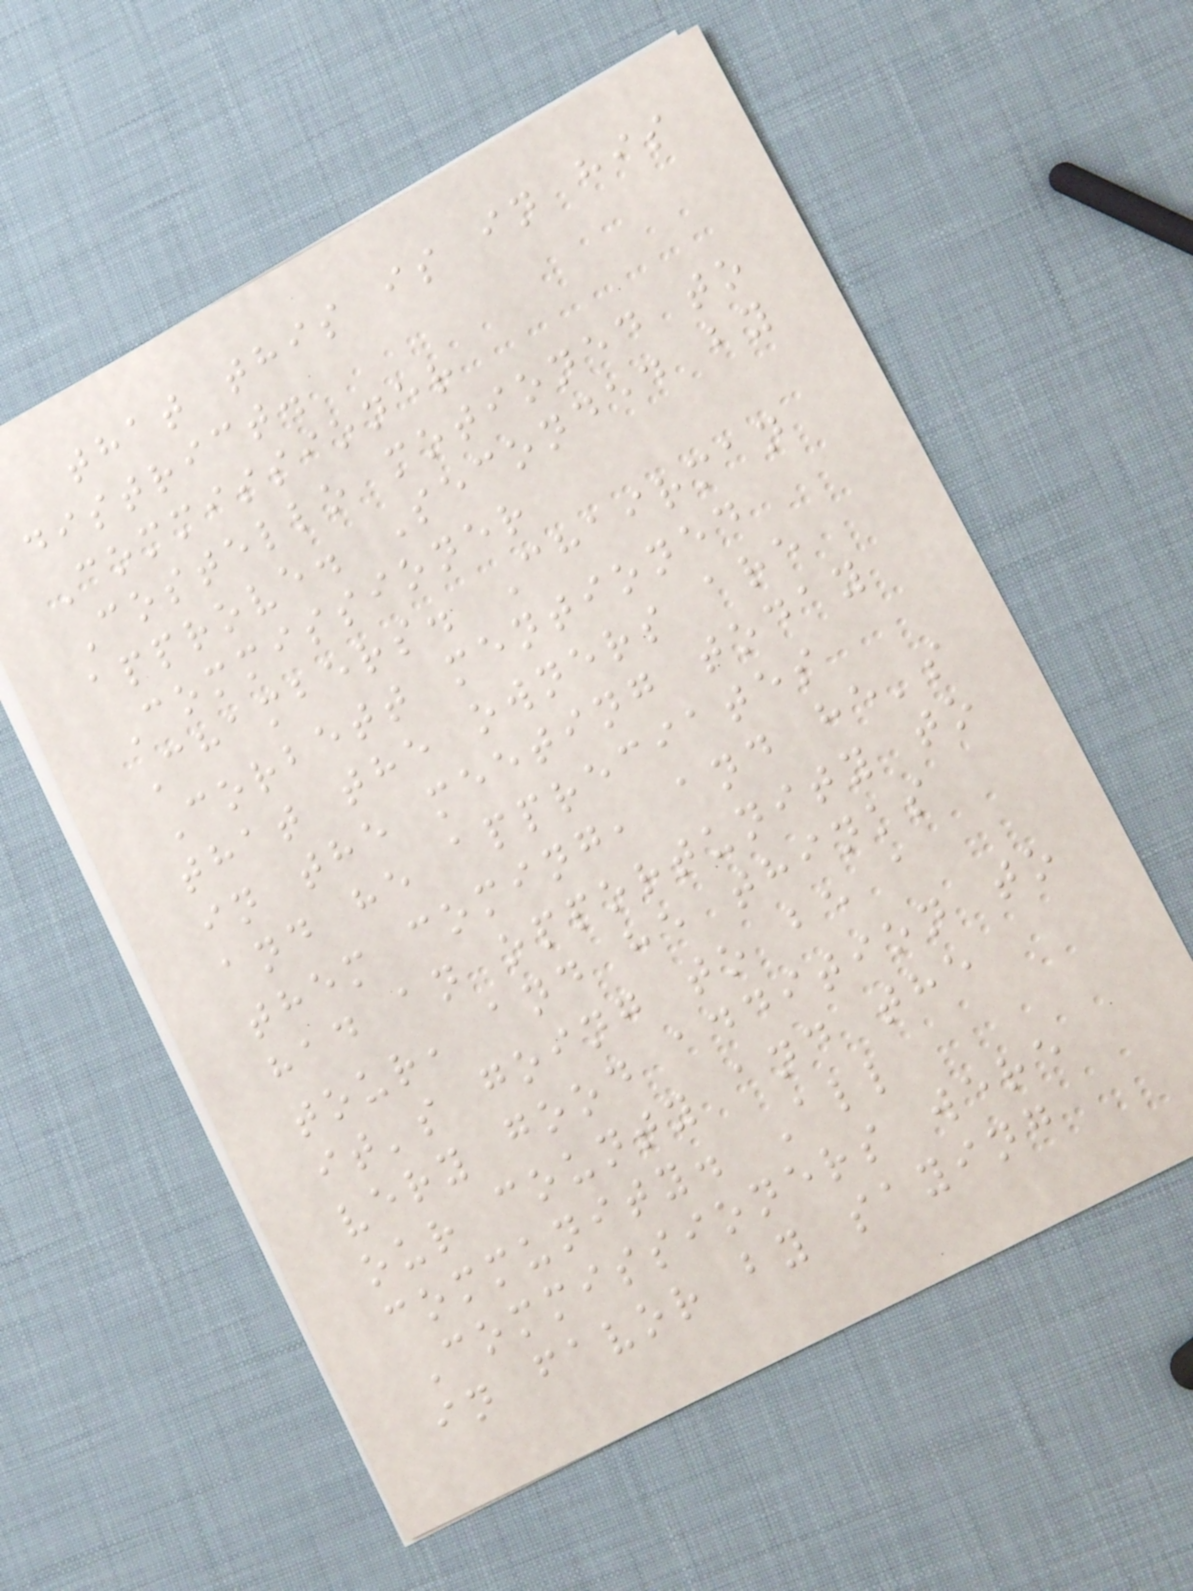that this is in his
district.
Commissioner
Costello motioned to
approve. Seconded by
Commissioner
Chambers. Chairman
Corbett mentioned
that the owners are
in the meeting today
and he appreciates
them coming, and he's
had an opportunity to
tour, and he thinks
it's going to be a
very good addition to
our county and the
community. All
Commissioners were
in favor by saying
